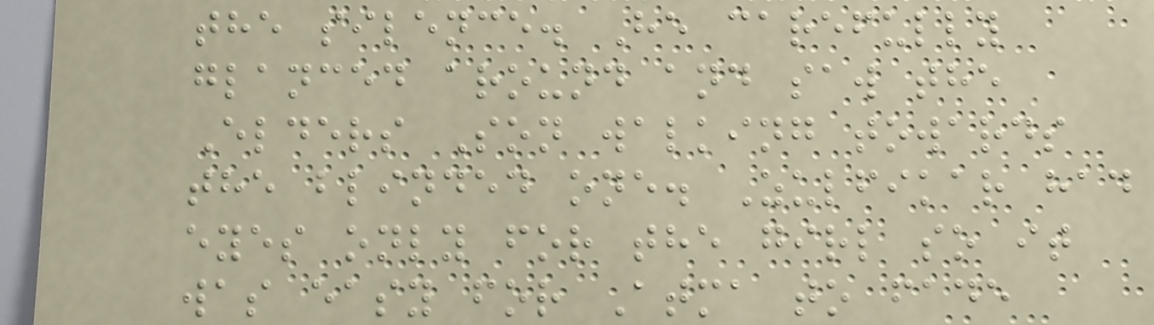the silence. He carefully
glanced around and saw the
Elders Son walking towards
the blinded one. Zulfikar had
eyes only for the girl so it
was easy for Atma to fade
